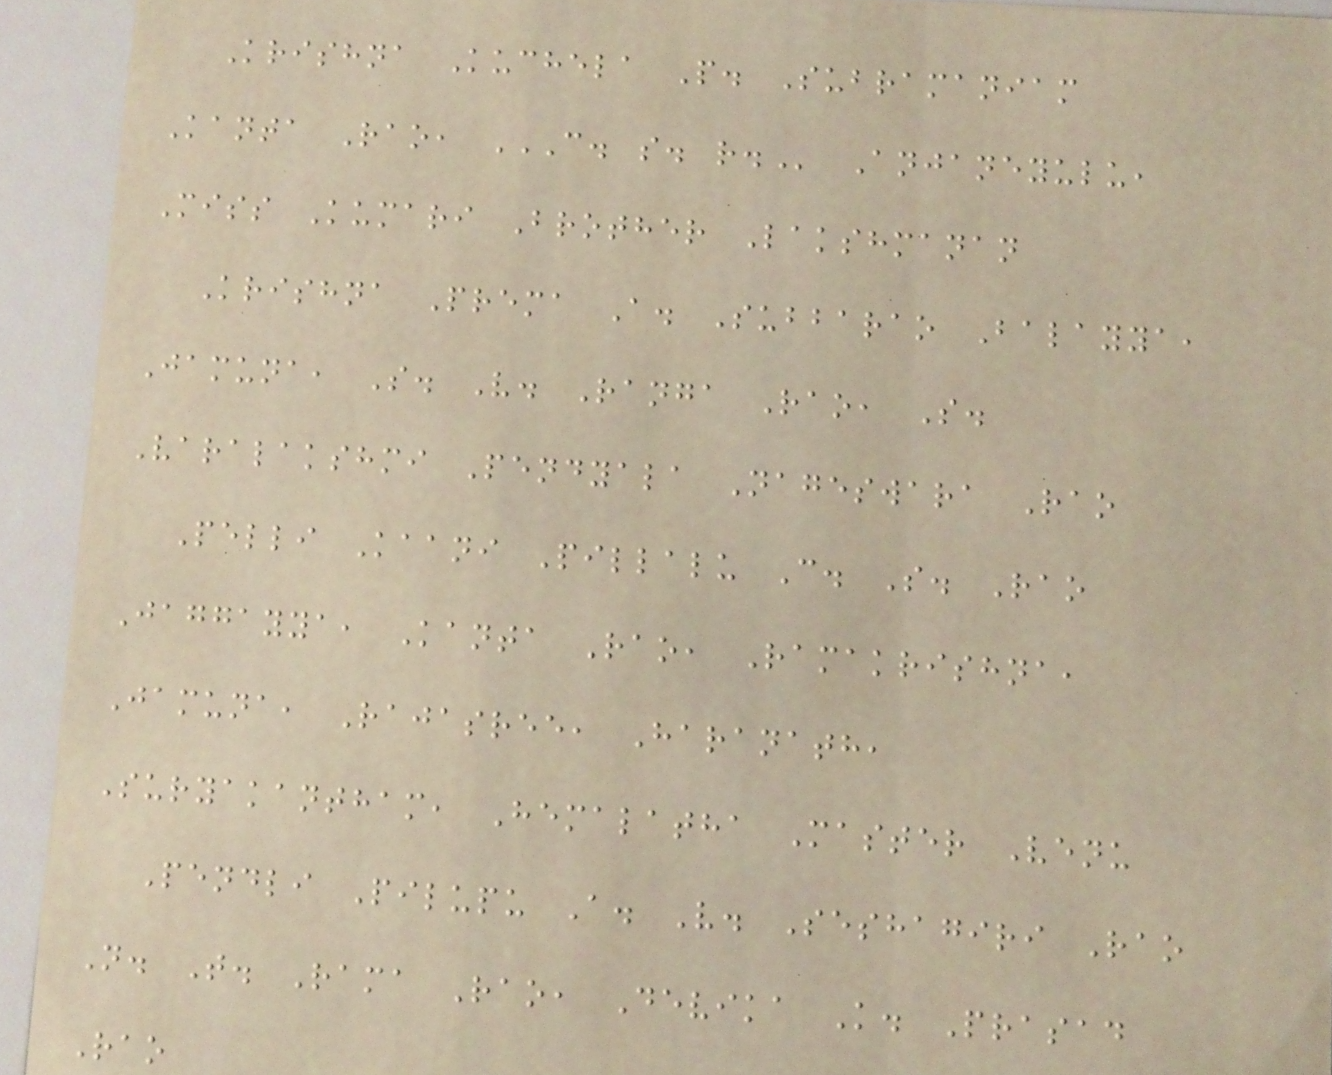Krishna Kuchela P. Subramaniam
Kanta Rao, C. S. R. Anjaneyulu,
Miss Kumari Brother Lakshmanan
Krishna Prema A. Subbarao Balayya,
Jamuna, S. V. Ranga Rao, S.
Varalakshmi Pendyala Nageswara Rao
Pelli Kaani Pillalu C. S. Rao
Jaggayya, Kanta Rao, Ramakrishna,
Jamuna, Rajasree, Haranath,
Suryakantham, Hemalatha Master Venu
Pendli Pilupu A. V. Seshagiri Rao
N. T. Rama Rao, Devika K. Prasad
Rao
